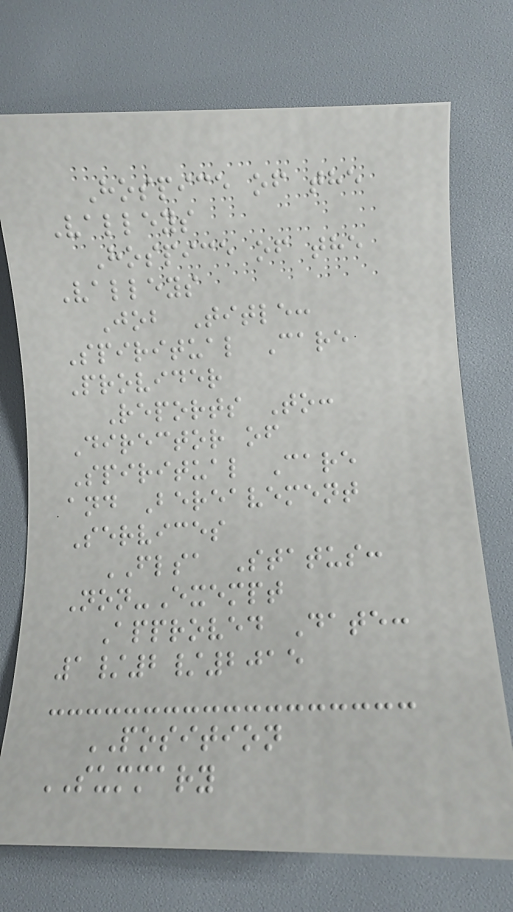Hospice of the
Valleys
Hospice of the
Valleys
Job Title:
Spiritual Care
Provider
Reports To:
Director of
Spiritual Care
and Bereavement
Services
FLSA Status:
Non-Exempt
Approved Date:
1/2/2015
POSITION
SUMMARY
